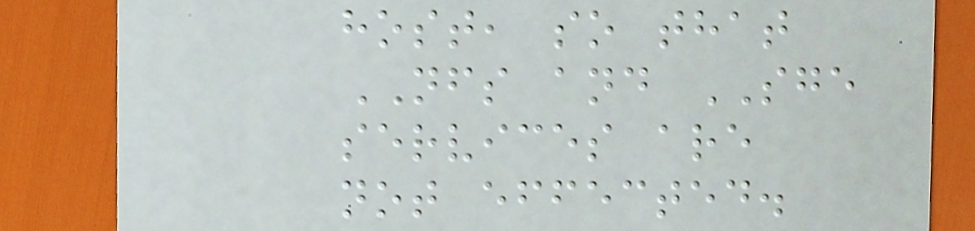host, so that
NFS and SGE
services are
not effected.
